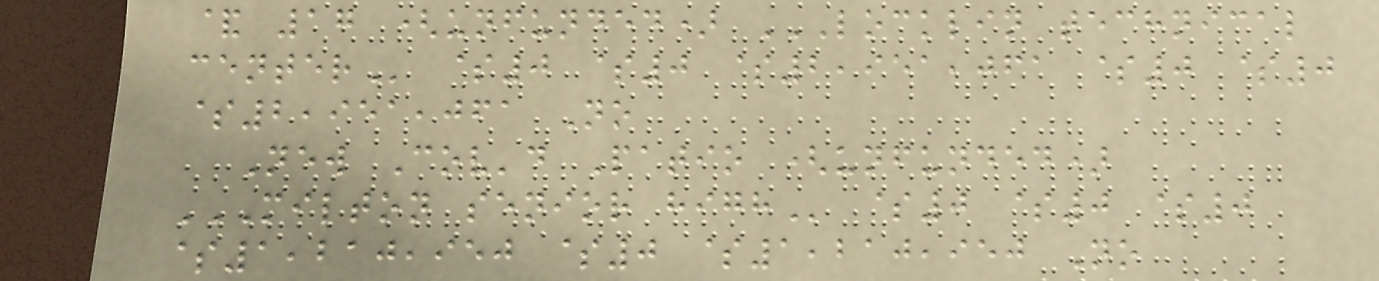& 17 (unfunded) LOCKLIN TECHNICAL
CENTER $0 $0 $2,951,061 $0 $0
$2,951,061 No
New Cov'd Patio (unfunded)
MILTON SENIOR HIGH $0 $0 $0
$1,210,950 $0 $1,210,950 No
